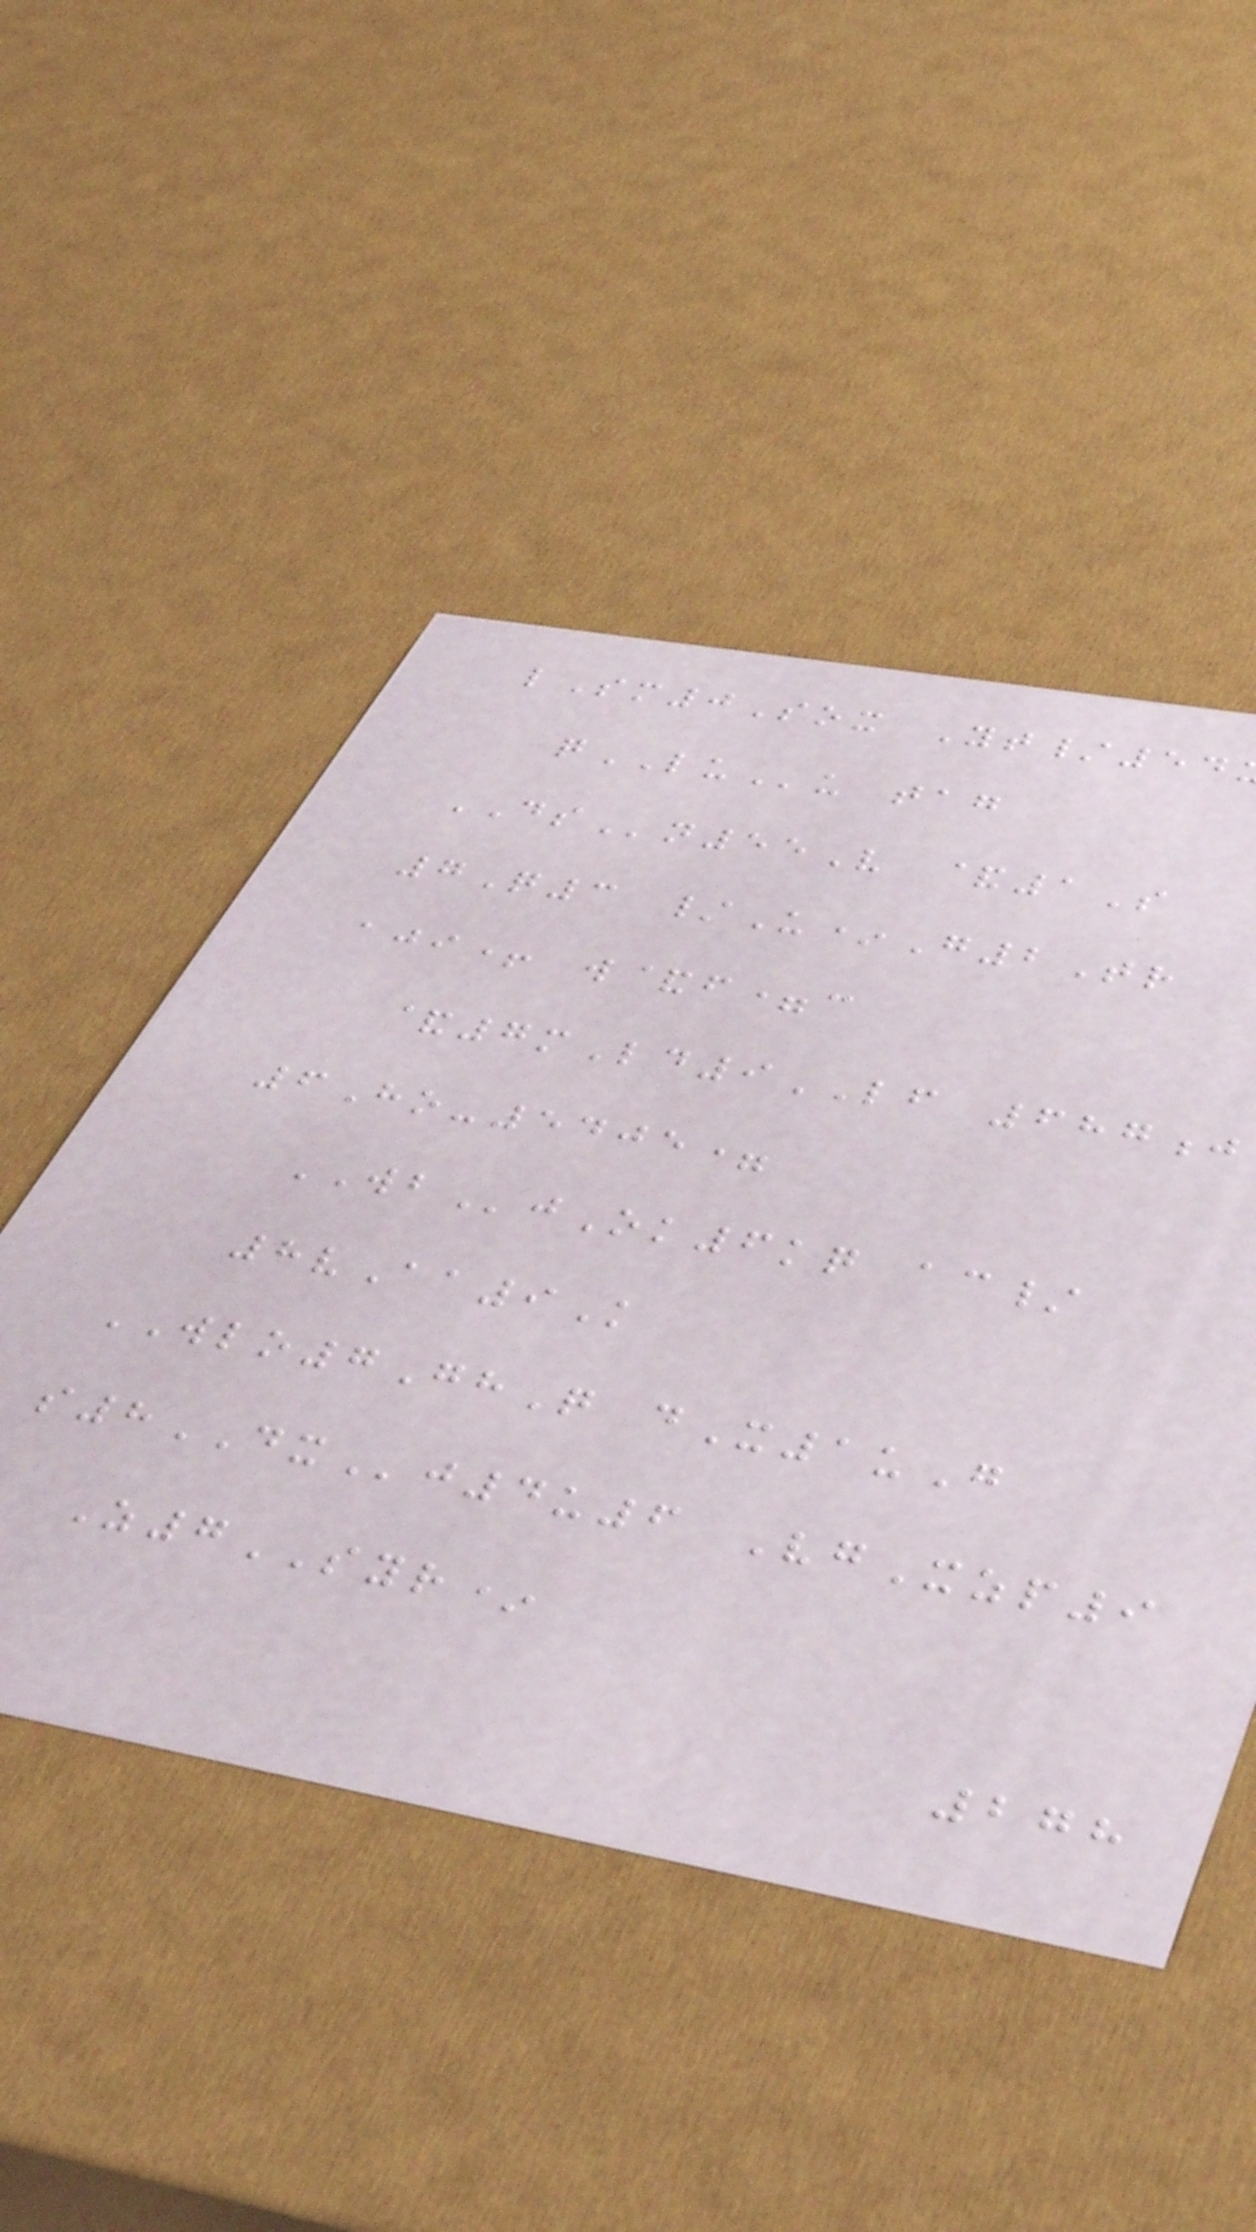lSm0Sox Yt/54
qLUu tag
DSn55V &1S
7Q3 /U*G2Tr
aji+ w&f=c
&7mLd9LF 687j
6Ho-5405=
WBjOk6kq ac/
8vAa9K
WLO7GhQ dX1uG
s8DXj4u6 VgXzp9
Z7SYR*
278
